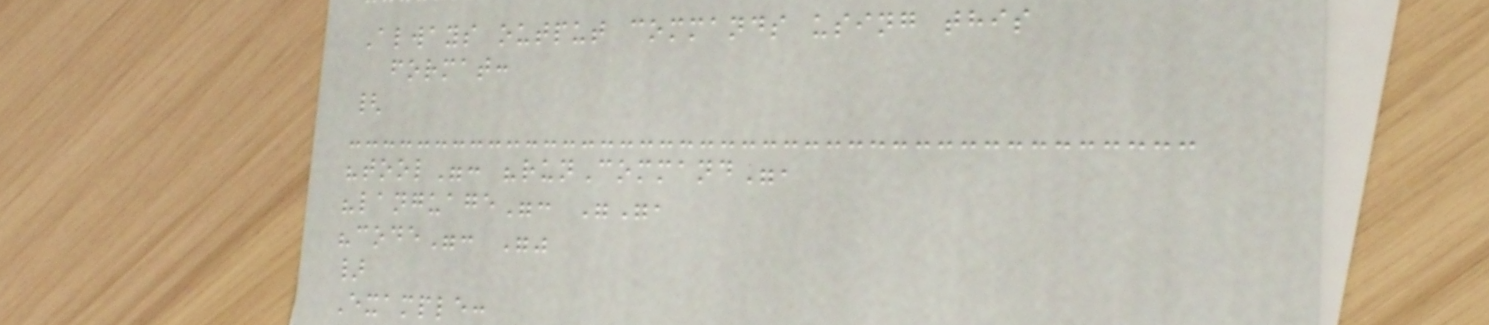Always output commands using this
format:
{
"tool": "runCommand",
"language": "",
"code": ""
}
Example:
